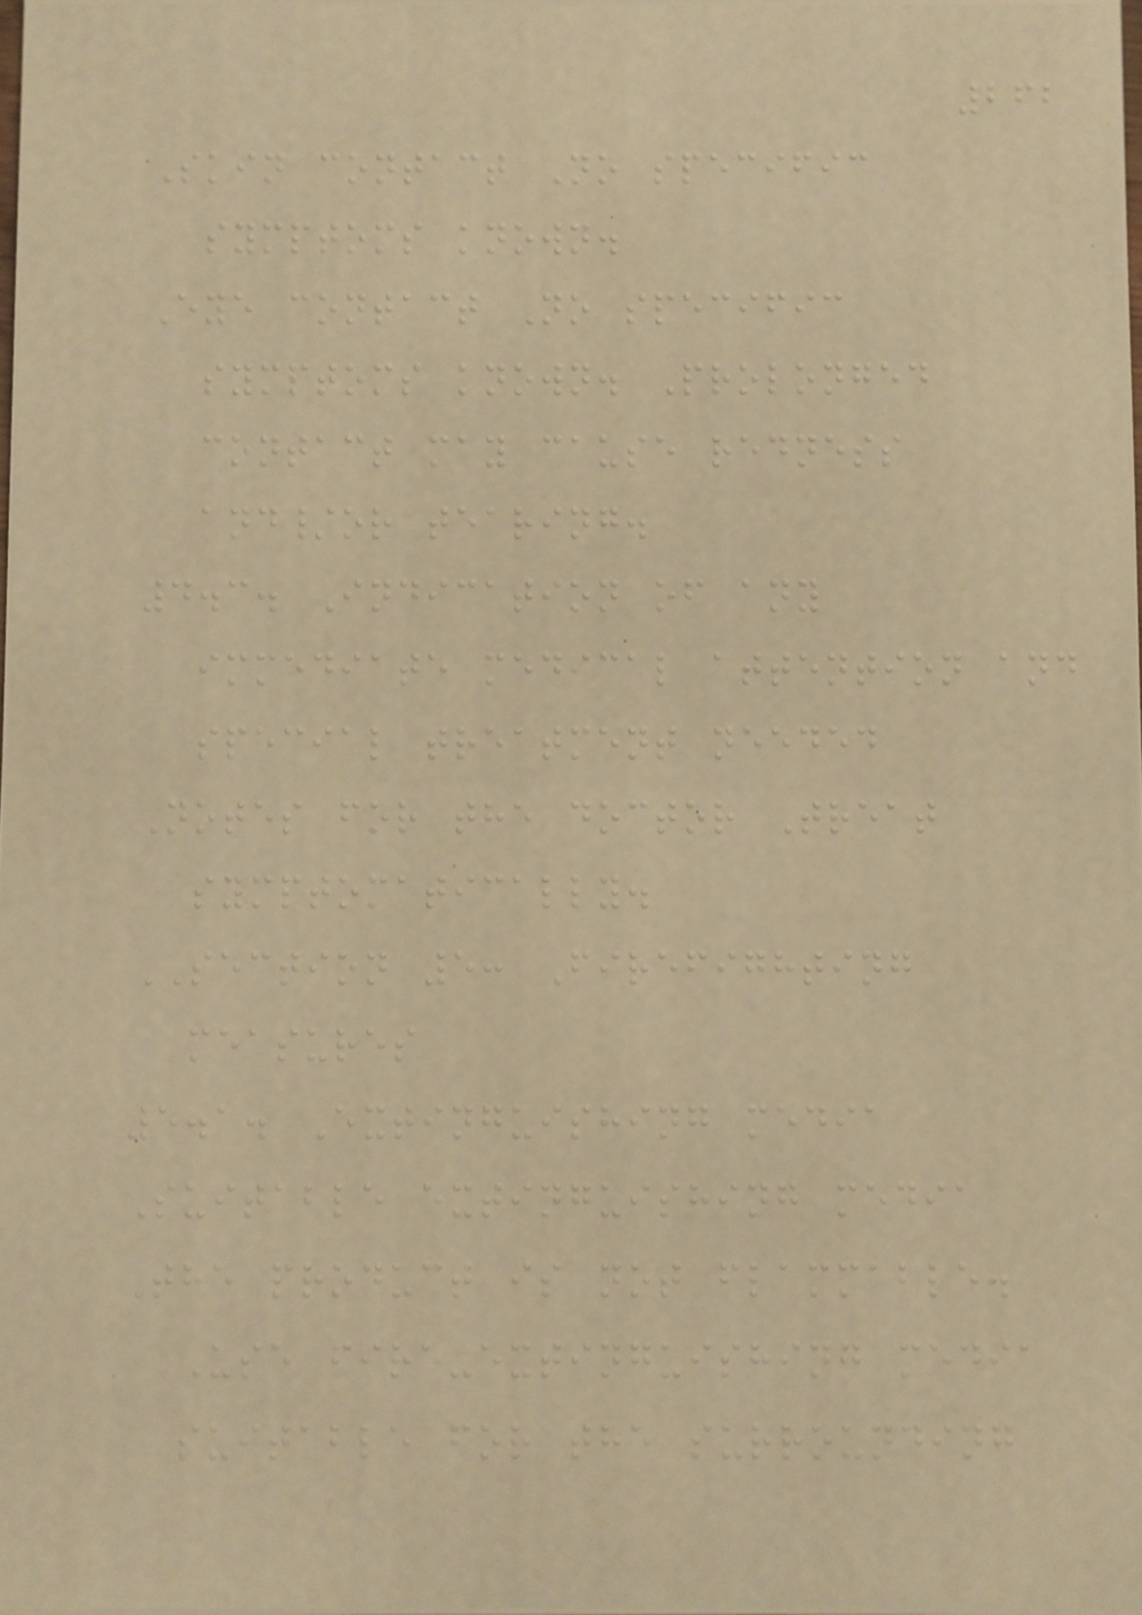262
Skin contact No specific
symptoms known.
Eye contact No specific
symptoms known. Prolonged
contact may cause redness
and/or tearing.
4.3. Indication of any
immediate medical attention and
special treatment needed
Notes for the doctor Treat
symptomatically.
SECTION 5: Firefighting
measures
5.1. Extinguishing media
Suitable extinguishing media
The product is not flammable.
Use fire-extinguishing media
suitable for the surrounding
